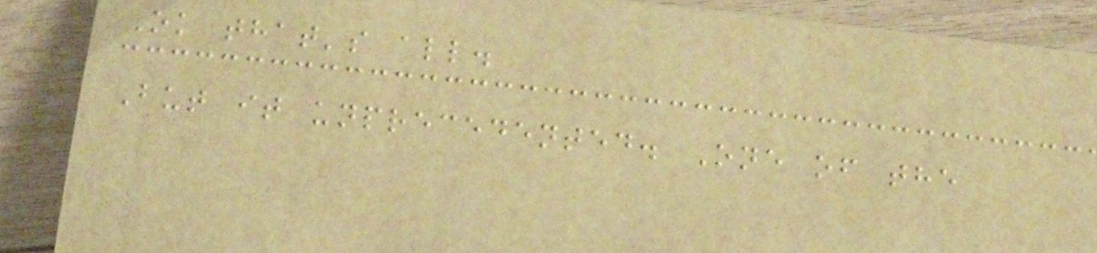Ok that's all.
But it unprecedented. One of the
